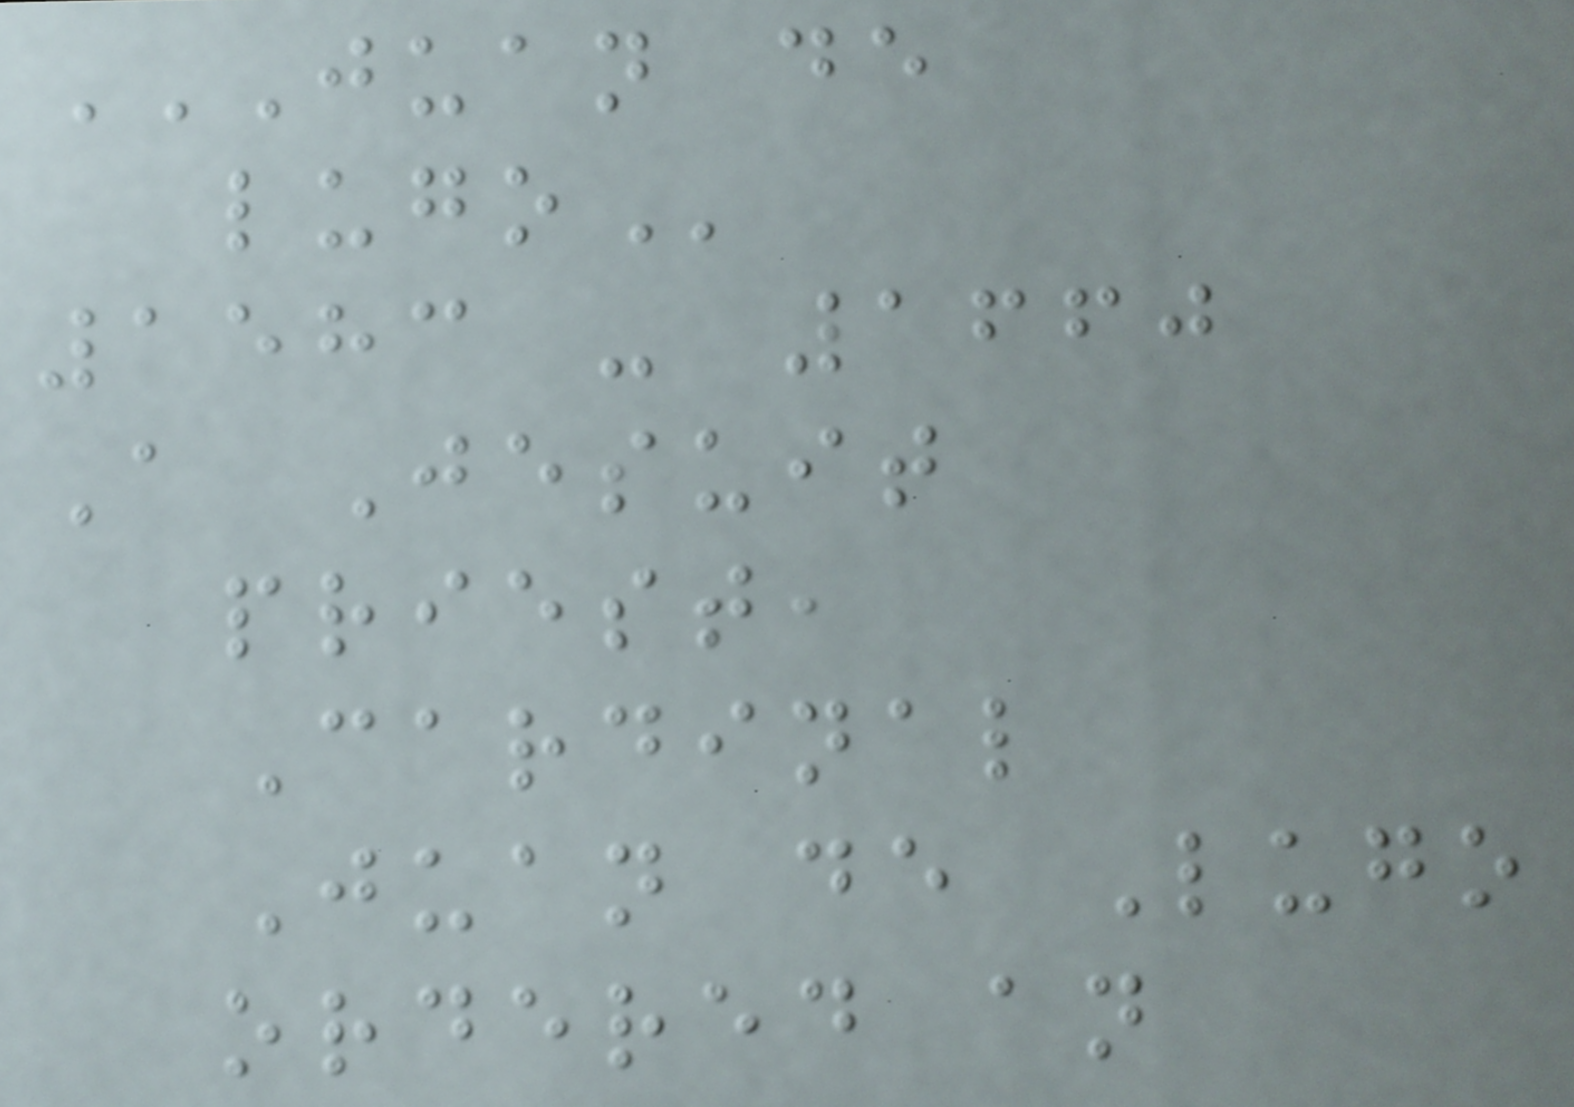JUAN DE
LUGO
1583 - 1660
A Jesuit
priest,
Cardinal
Juan de Lugo
ordered an
